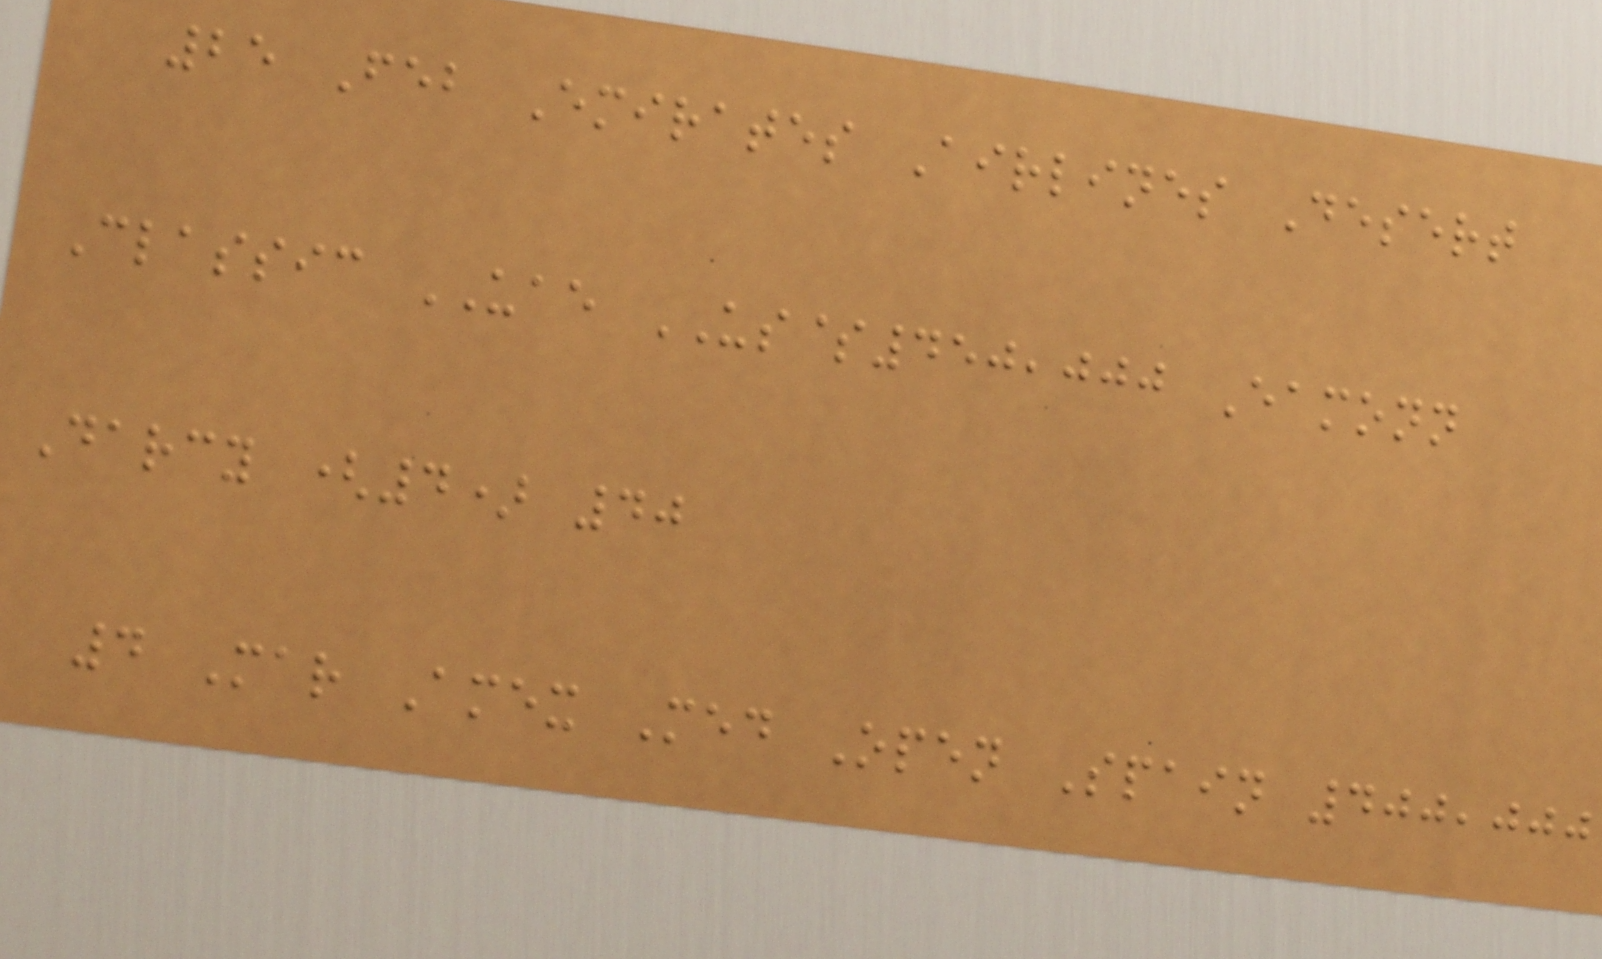25 Feb Emirates Airlines Desert
Classic UAE US$450,000 Eamonn
Darcy (4) 40
4 Mar Amex Med Open Spain 400,000
